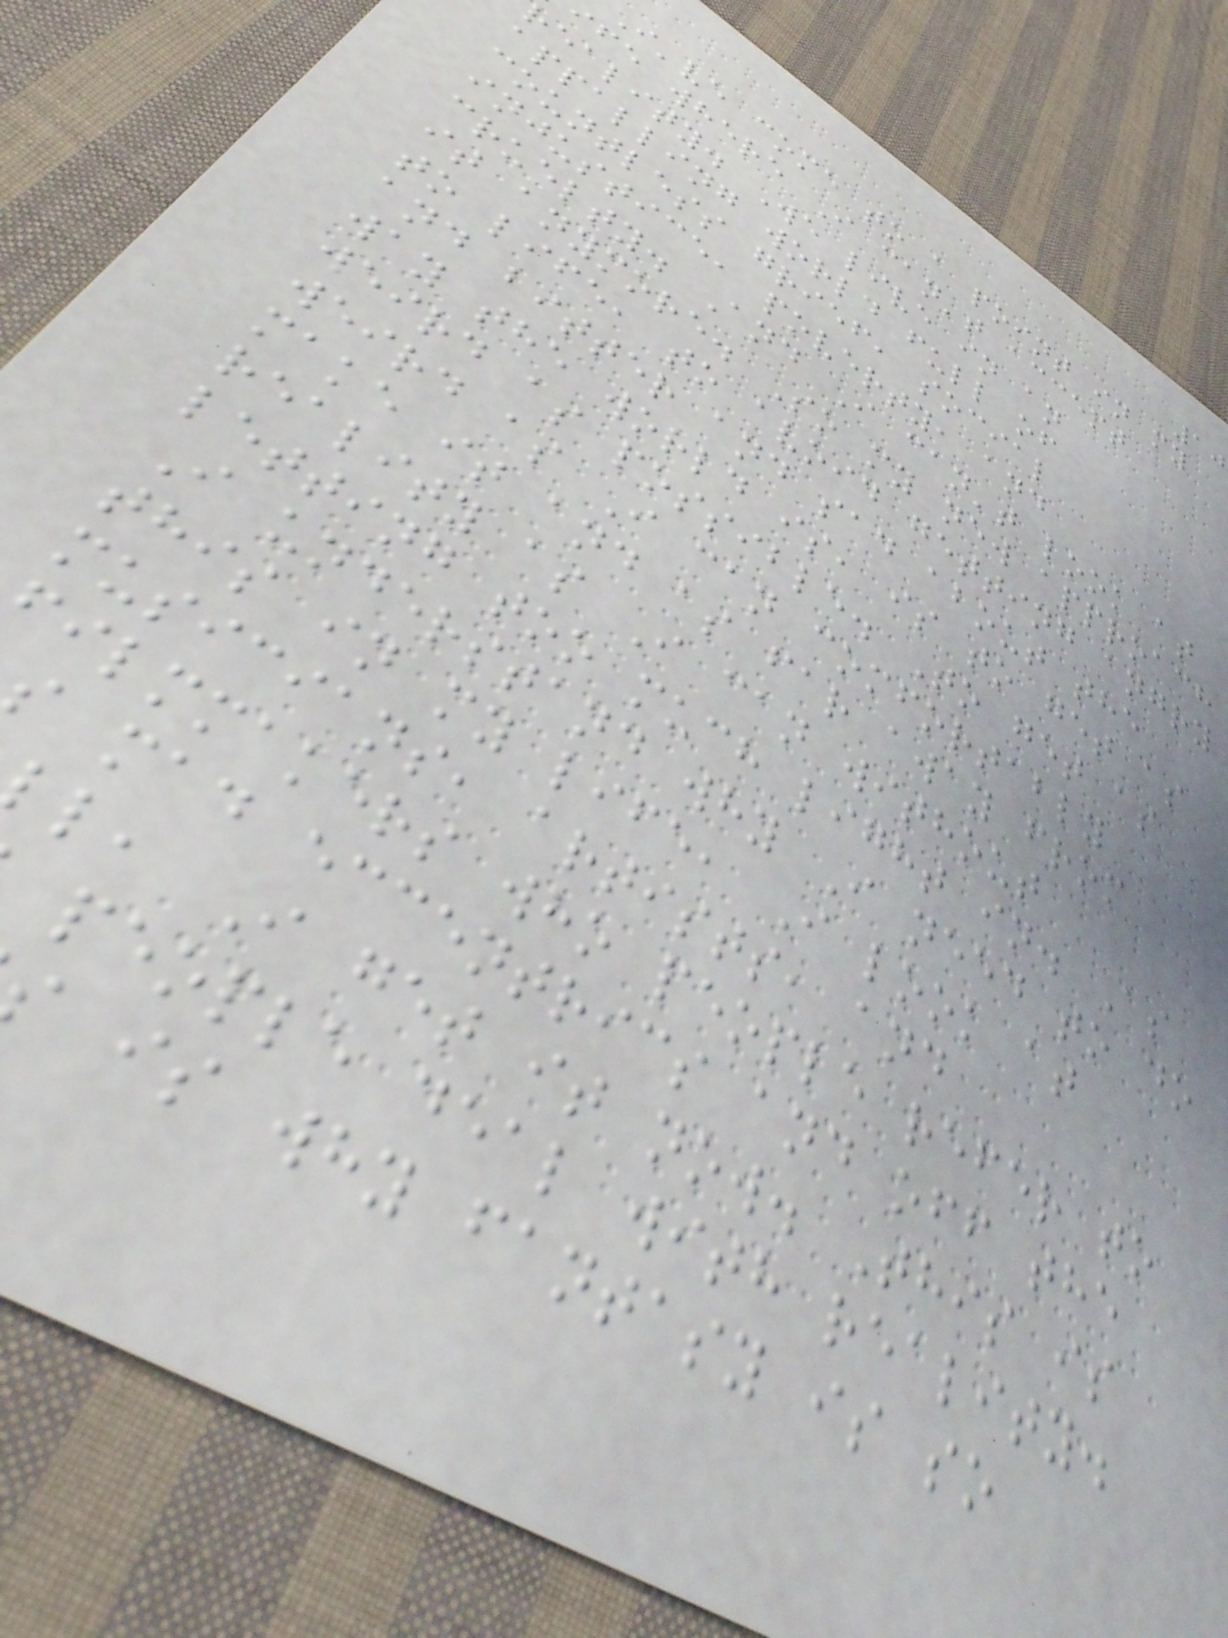10
I've come to a point in my
ife where I can't accept
reality. We live in an
appalling world full of
countless grief, social
injustice, poverty, and
cruelty. And I can't look at
it anymore. So my new approach
to life, to avoid getting angry
and bitter and sad about the
way the world is, is to get as
weird as possible. To get as
weird as I can comfortably
make it and as far away from
reality as I can without
letting too much light in. As
I understand why I need to do
this in my life, I look at
musicians, artists, and
filmmakers who people refer to
mad eccentrics and off the
l, I get it now. This is
people deal with reality.
is why fantasy is so
